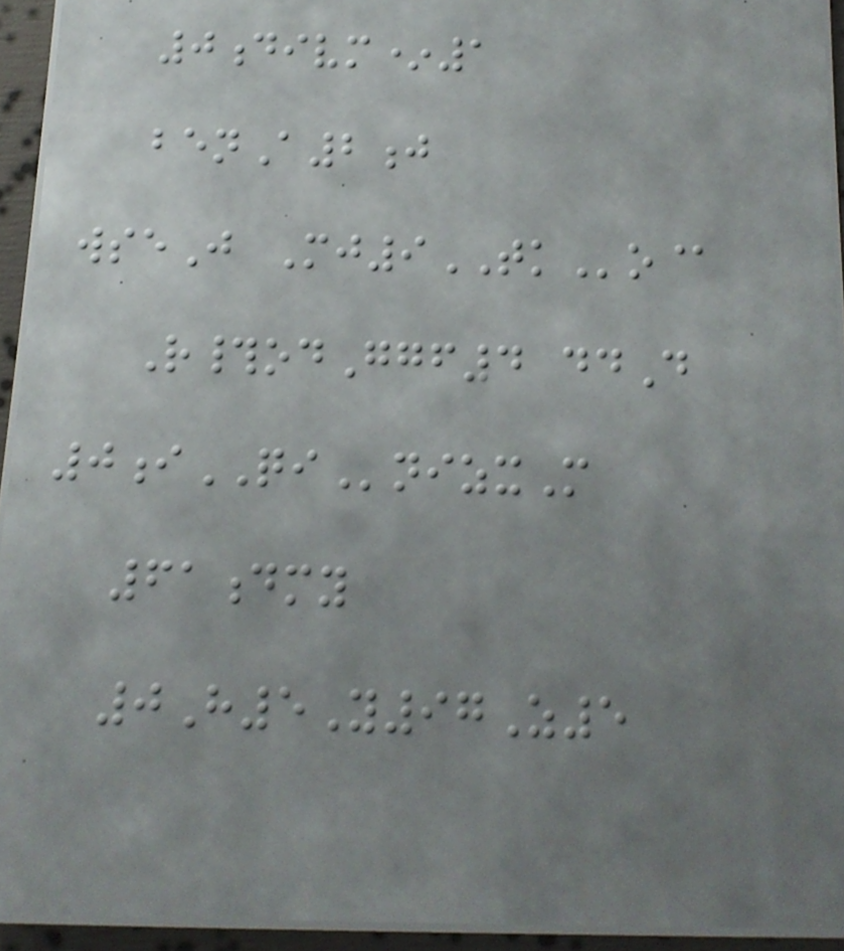0divm*1
benA2j
wseJ Mj9TKo@
R#odGgf4 ddD
0iQInizxM
61dmy
0H5Y97Z5
